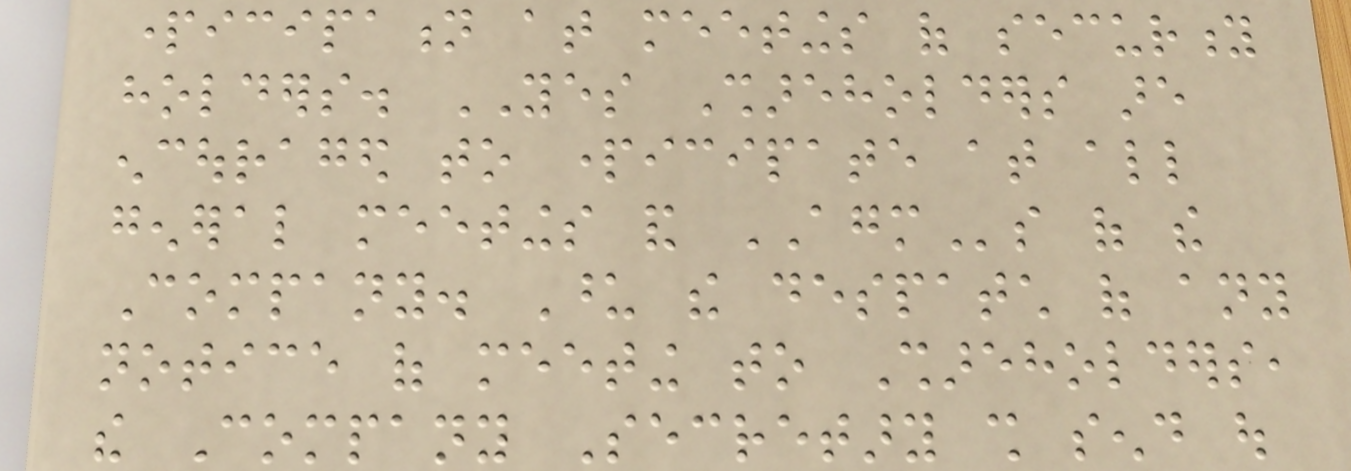participation at meetings of security
holders. YES Shareholders are
encouraged to participate at all
general meetings and AGMs of the
Company. Upon the despatch of any
notice of meeting to Shareholders,
the Company Secretary shall send out
